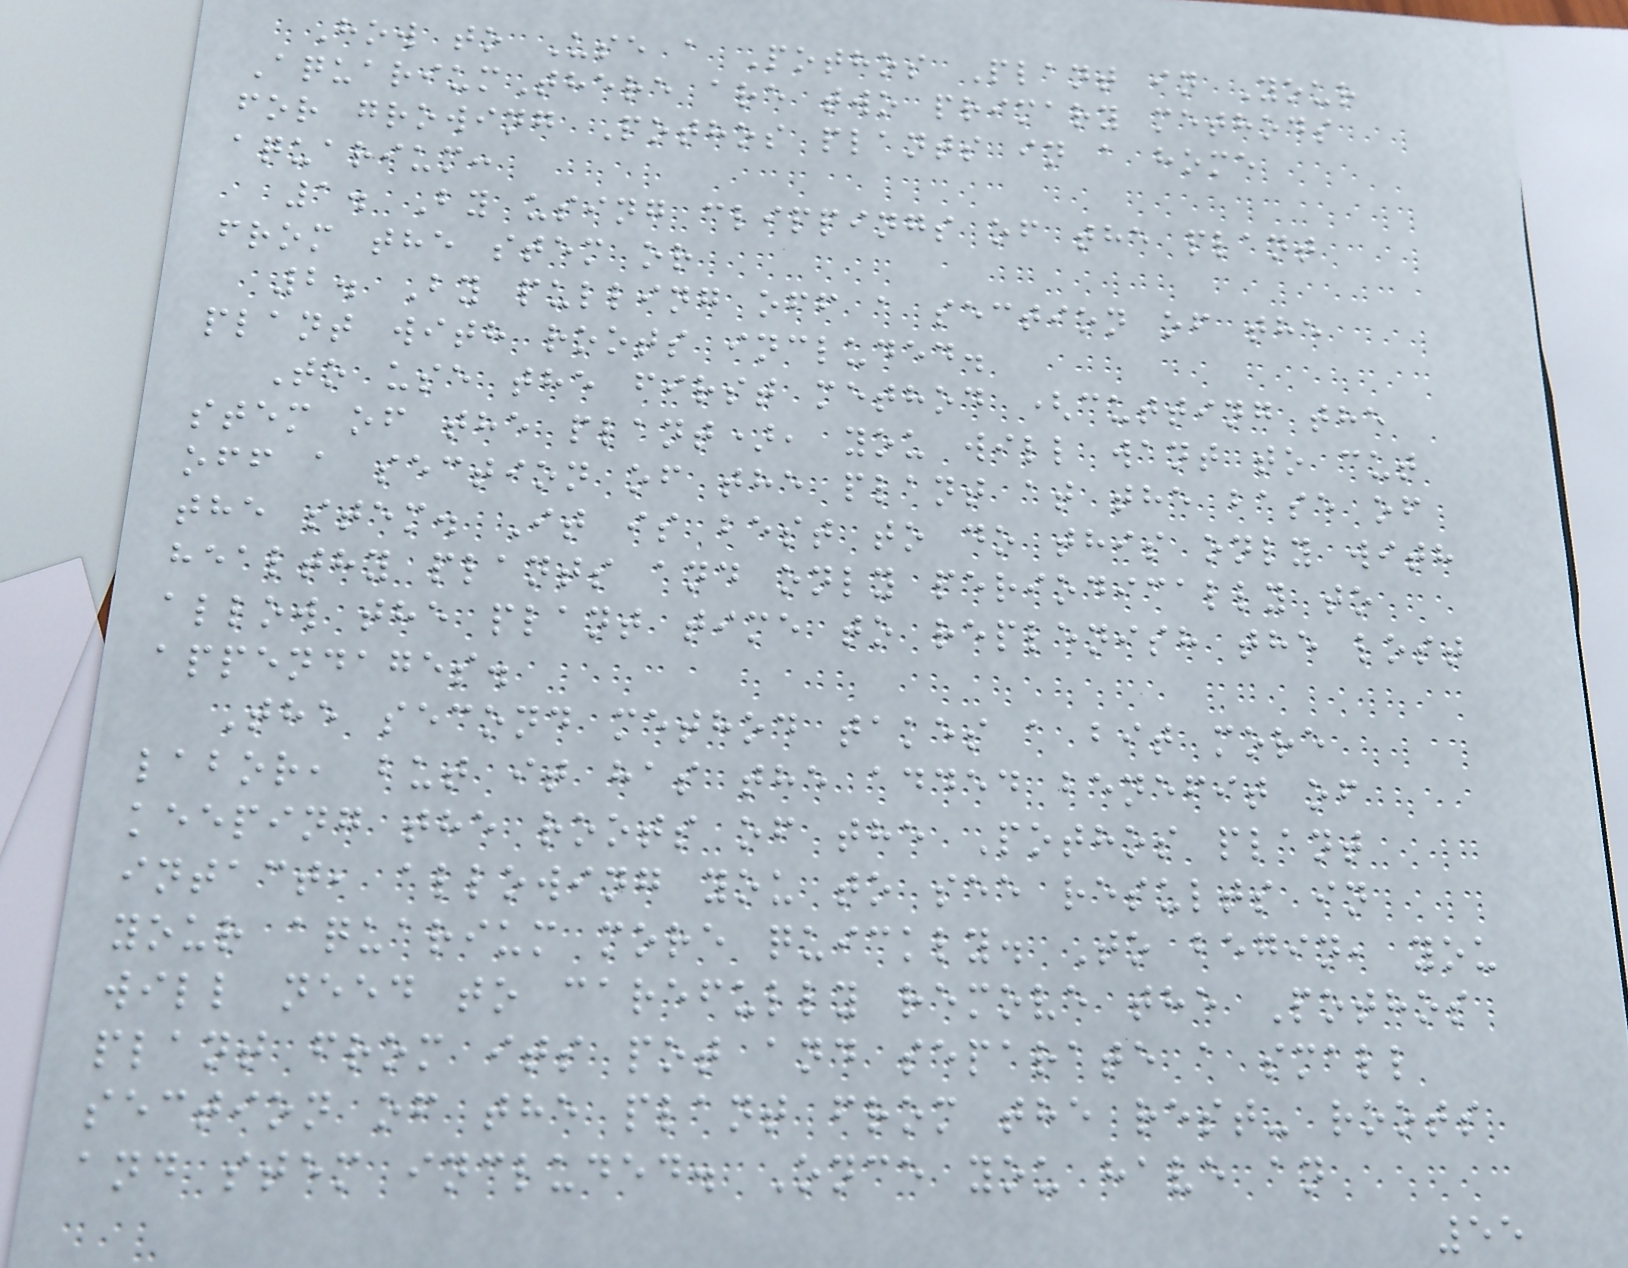How to Use a Pothos Plant in Your
AquariumThere are two primary methods
for growing Pothos plants in a home
aquarium:
1. By using clippings of the plant
from the stem or
2. By pulling off a section of the
plant with roots included.
To use the first method (cutting the
stem of the plant), you will want to cut
off a section of the plant at the base of
the stem. It is best to do this only with
healthy plants and only periodically to
allow the plant time to replenish the lost
appendages.
The second method takes a bit more
labor, but it has the added benefit of
keeping the roots of the Pothos plant
intact, allowing you to see results in
your aquarium more quickly. To begin, you
will need to carefully remove the Pothos
plant from its pot and separate a small
section of the plant from the rest- roots
and stem included. Once you have an
55
